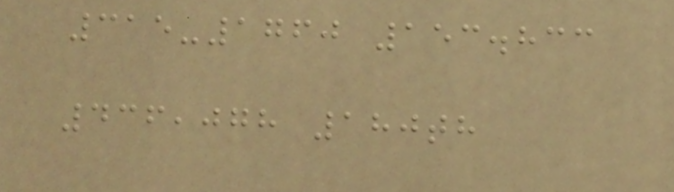315-1760 153.833
436,078 180th
